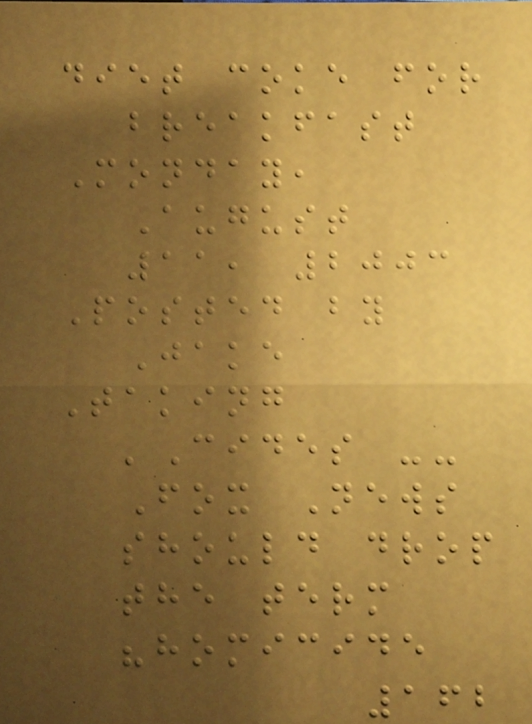diet coke for
breakfast
Monday,
August
11, 2003
Posted by
Jake
Taking
'Cides --
Fox News
should drop
the term
"homicide
162
